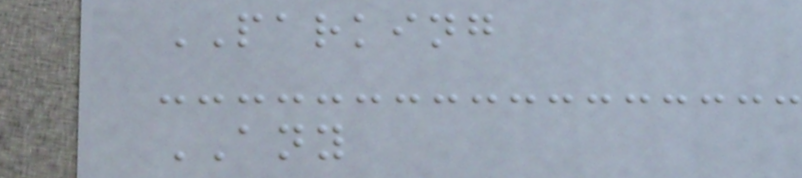PARKING
ANY
